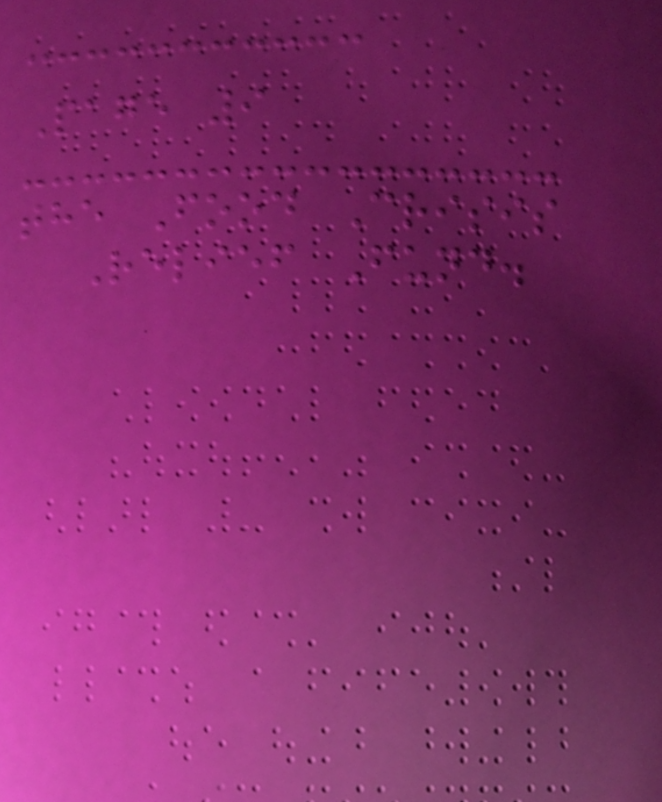Page 9
the Food Crisis
Relief Fund.
